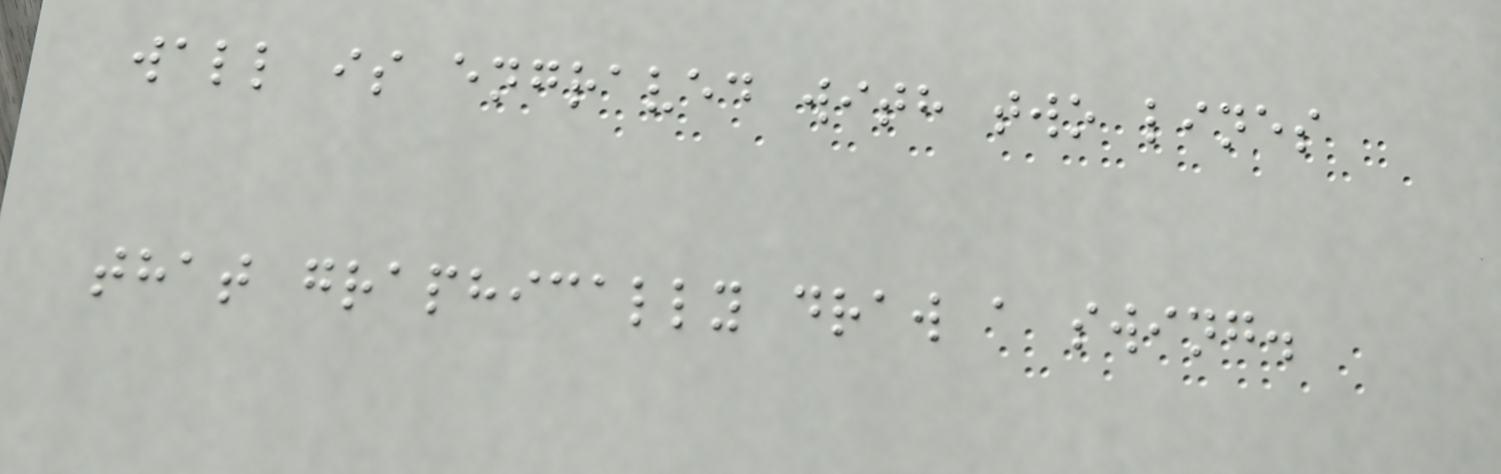wall is engraved with two lines
that graphically draw a swing.
